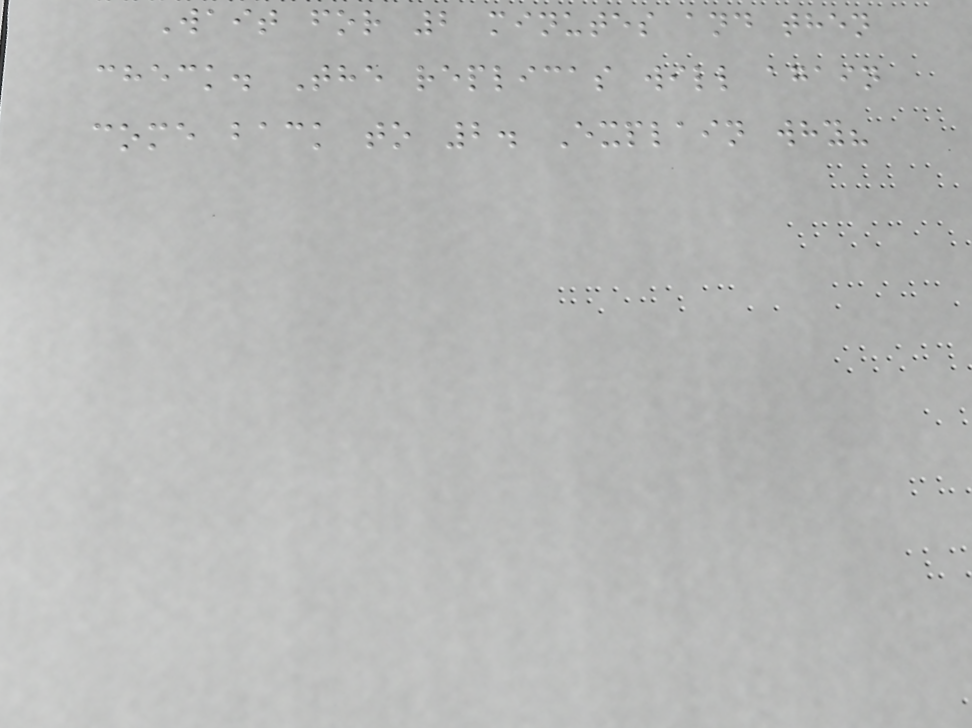Wait for 2 minutes and then
check. The replicas will again
come back to 2. Explain why?
